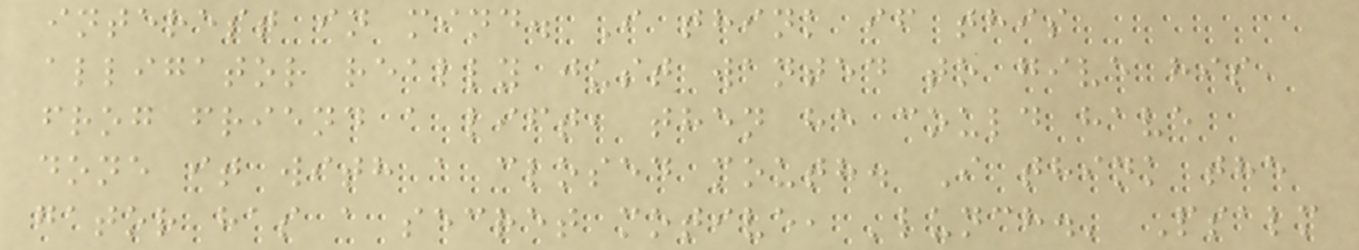interest in mind. I think if this
alligator really just wanted to give his
frog friend a lift, then he could have
done it with a closed mouth. I think the
gator has a secret motive, 'lunch.' Psalm
